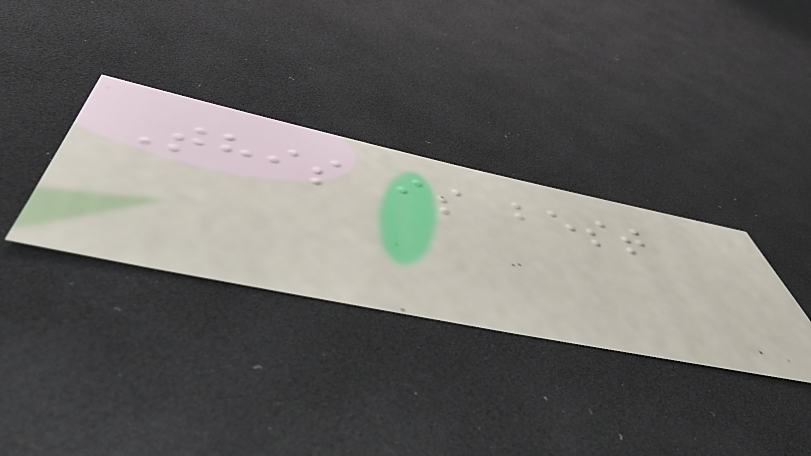This is best
